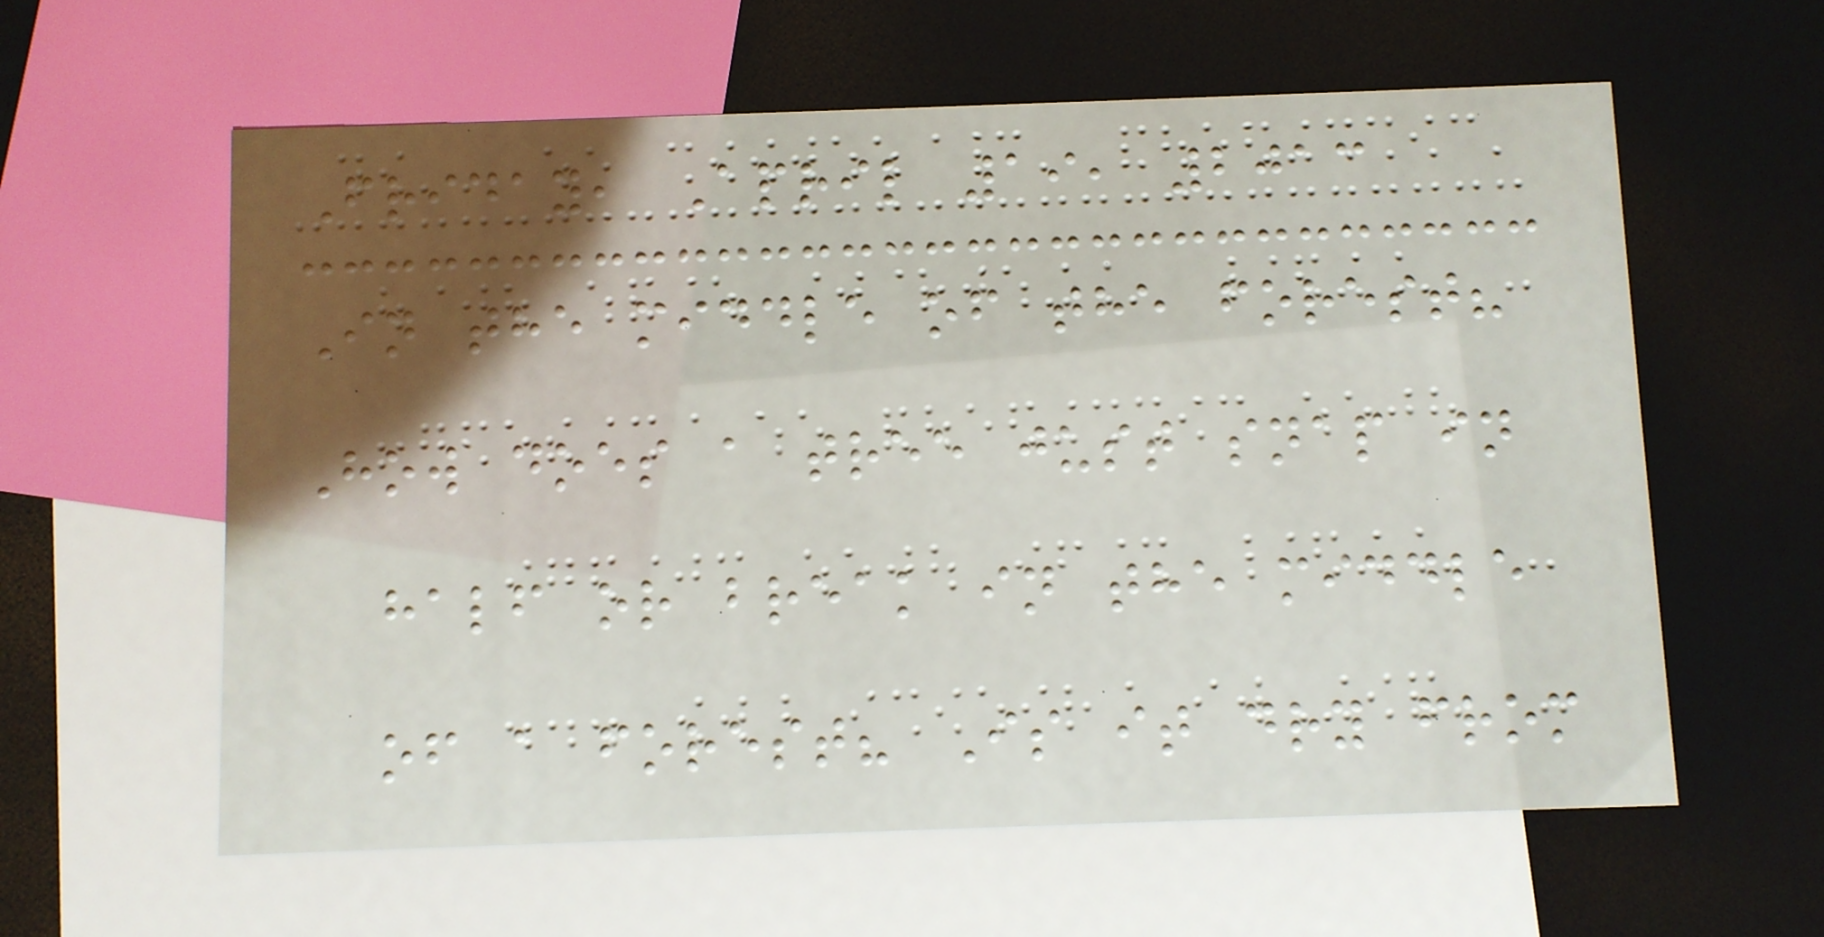Friday, April 19, 2013
In the middle of the forest?
How does a tree just snap in
half or break in the middle
of a forest? Is it dry from
